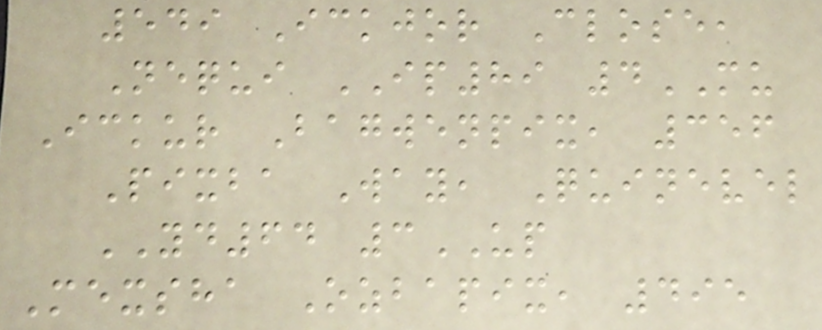549 Ickjor Close,
Nequi IP89 4MU
Ickur Bagwenpix, 356
Pixba Way, Quinevel
YD64 3UP
Mexsha Ozbapix, 495
